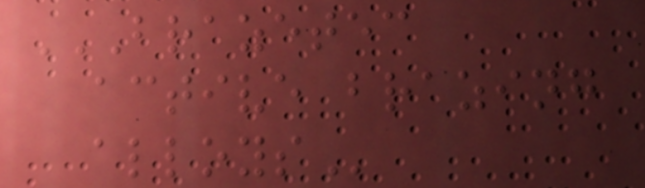BRAZETEC
ACTIVE BRAZING
ALLOYS
